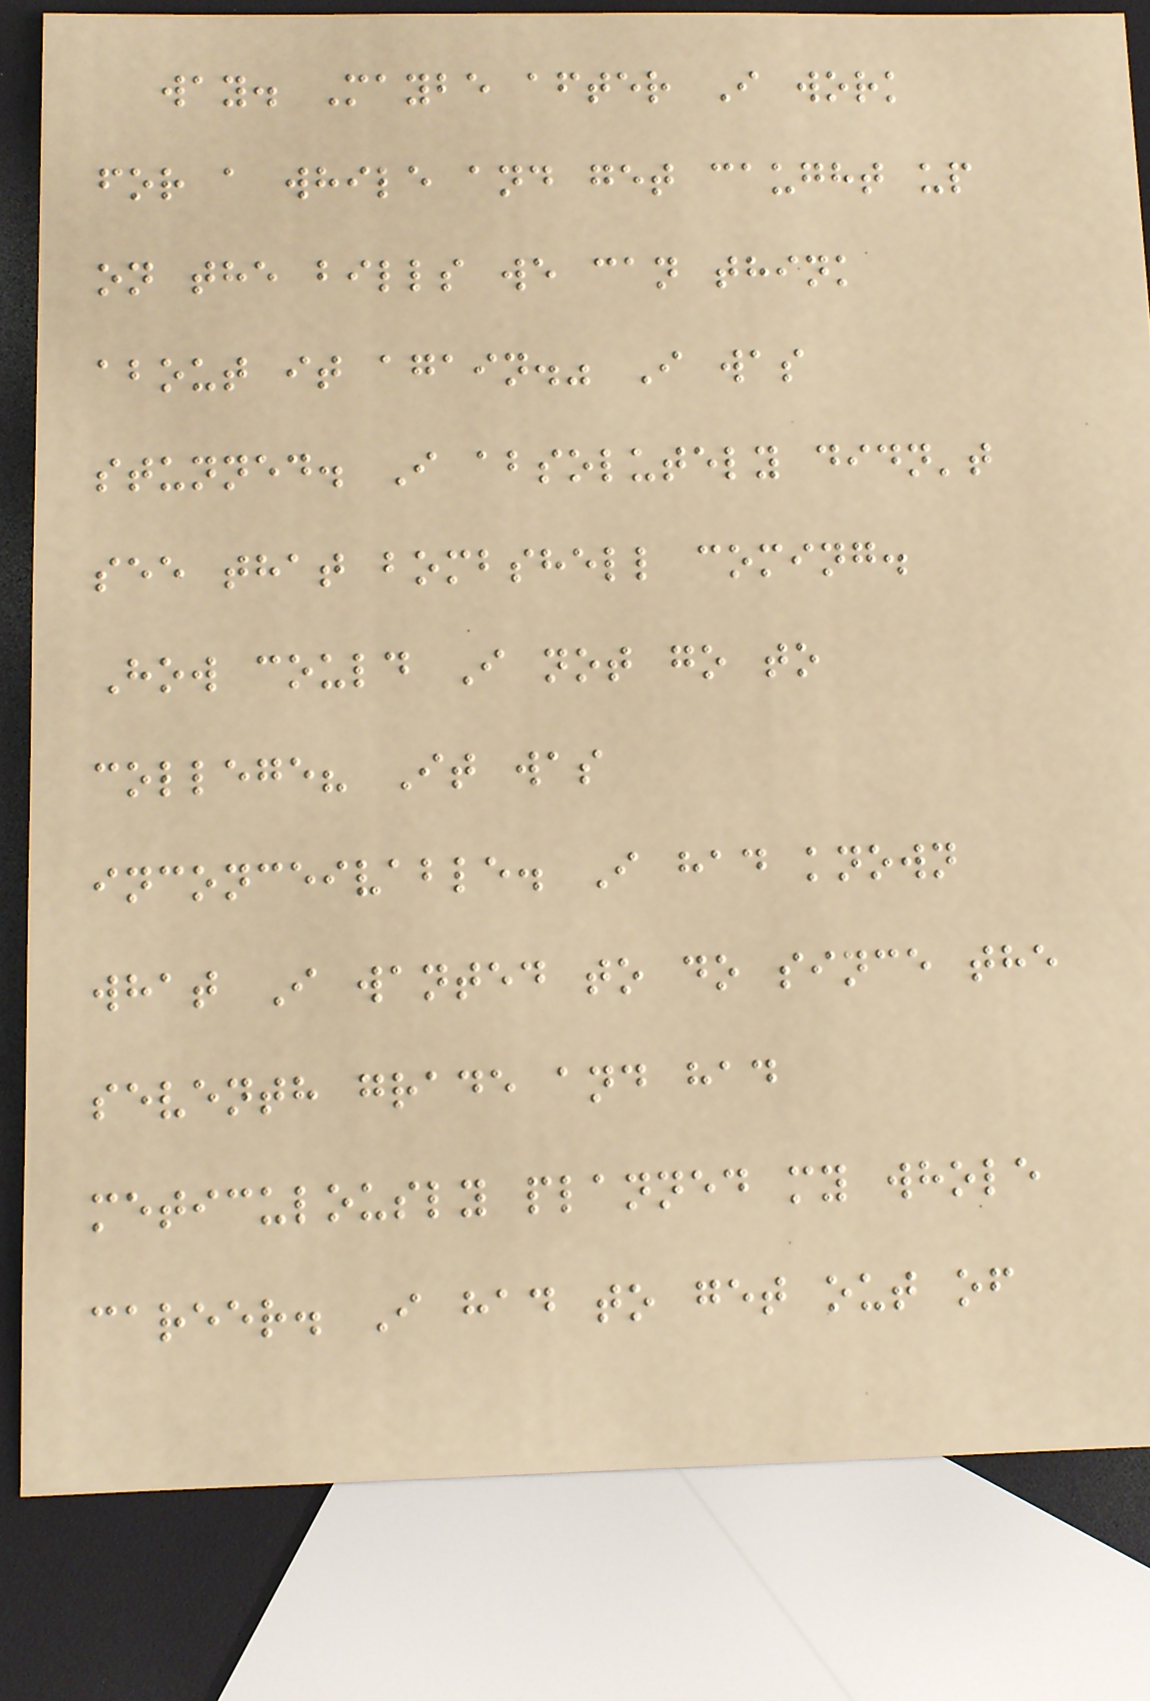way. Maybe after I work
for a while and get caught up
on the bills we can think
about it again." I was
stunned. I absolutely didn't
see that bombshell coming.
How could I not go to
college? It was
inconceivable. I had known
what I wanted to do since the
seventh grade and had
meticulously planned my whole
career. I had to get out of
